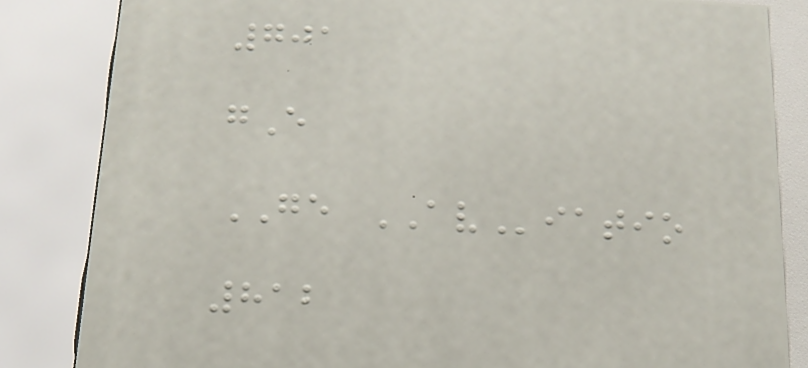701
gE
GE AViatio
812
